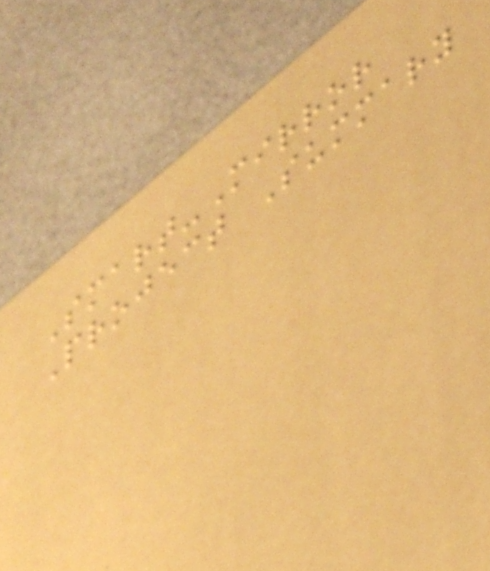Smart-Mirror
Project Summary
